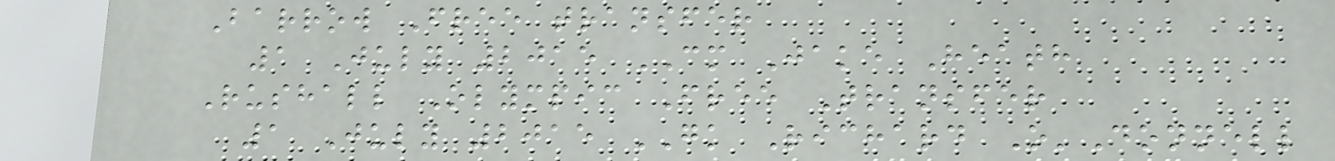Barrow Free transfer
1 July 2015 CM Jake Heath
Rushall Olympic Free Transfer
1 July 2015 GK Richard O'Donnell
